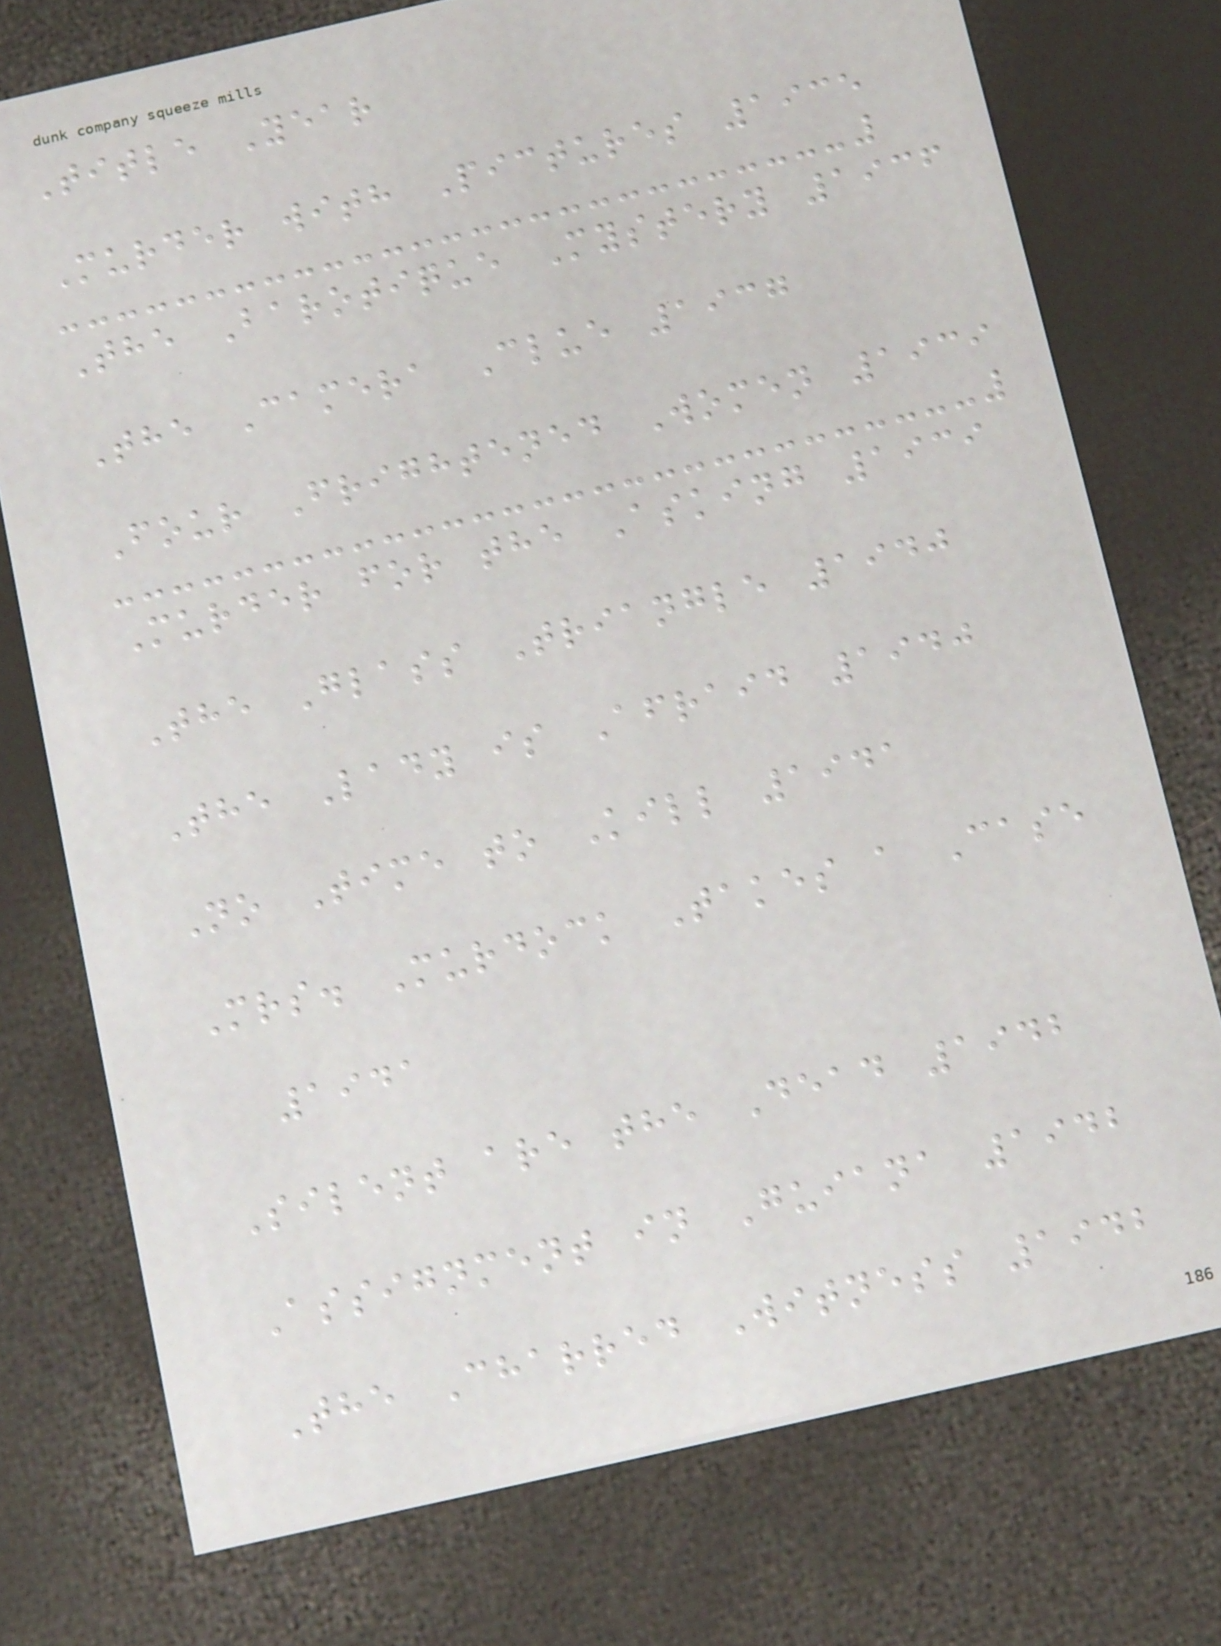Title Year
Murder with Pictures 1935
The Barotique Mystery 1936
The Camera Clue 1937
Four Frightened Women 1939
Murder for the Asking 1939
The Glass Triangle 1940
The Lady is Afraid 1940
No Time to Kill 1941
Mrs. Murdock Takes a Case
1941
Silent are the Dead 1942
Assignment in Guiana 1942
The Charred Witness 1942
